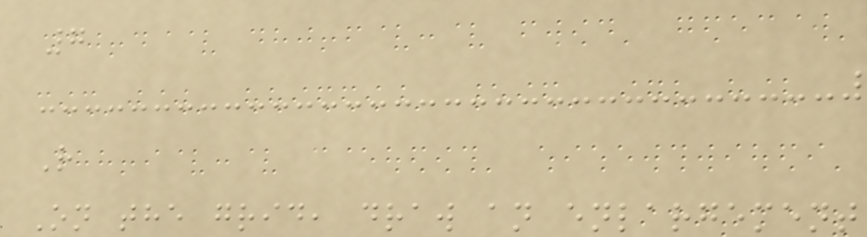7
R
On the grid, draw an enlargement
